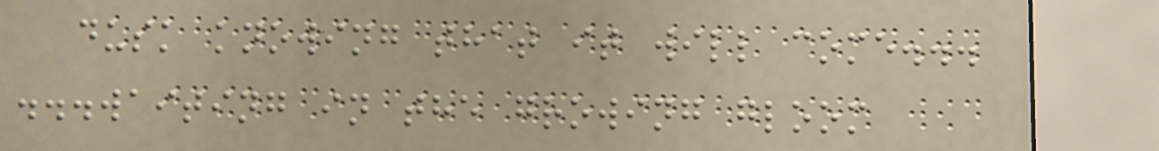dusk knowing that it will come...
...waiting in the growing gloom
